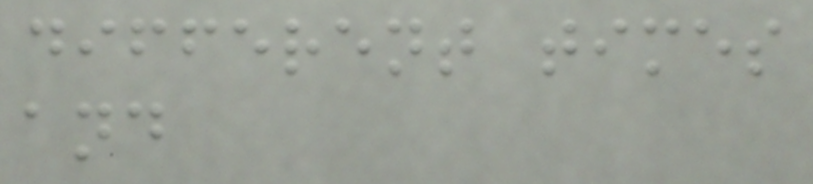different times
and
